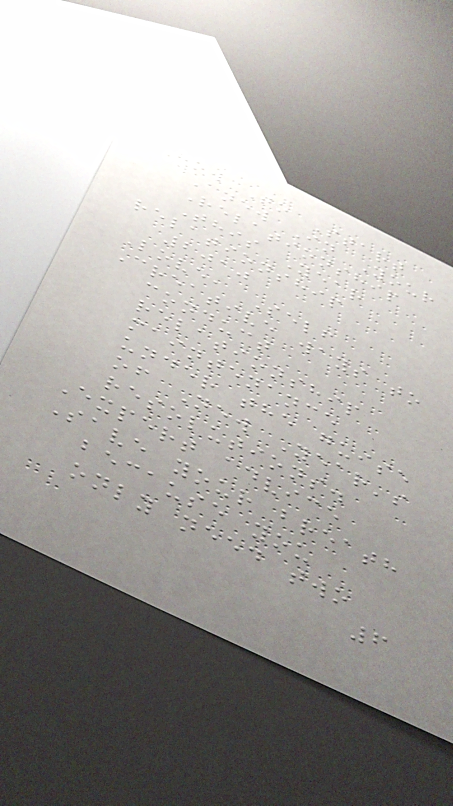How To Start
Anew In Your
Relationship
This Year
relationship
2010
Love, Self
Creative ways to
conduct
relationship
maintenance
under the guise
of New Year's
resolutions.
Expert advice
Save your breath
because you
only need two
6
